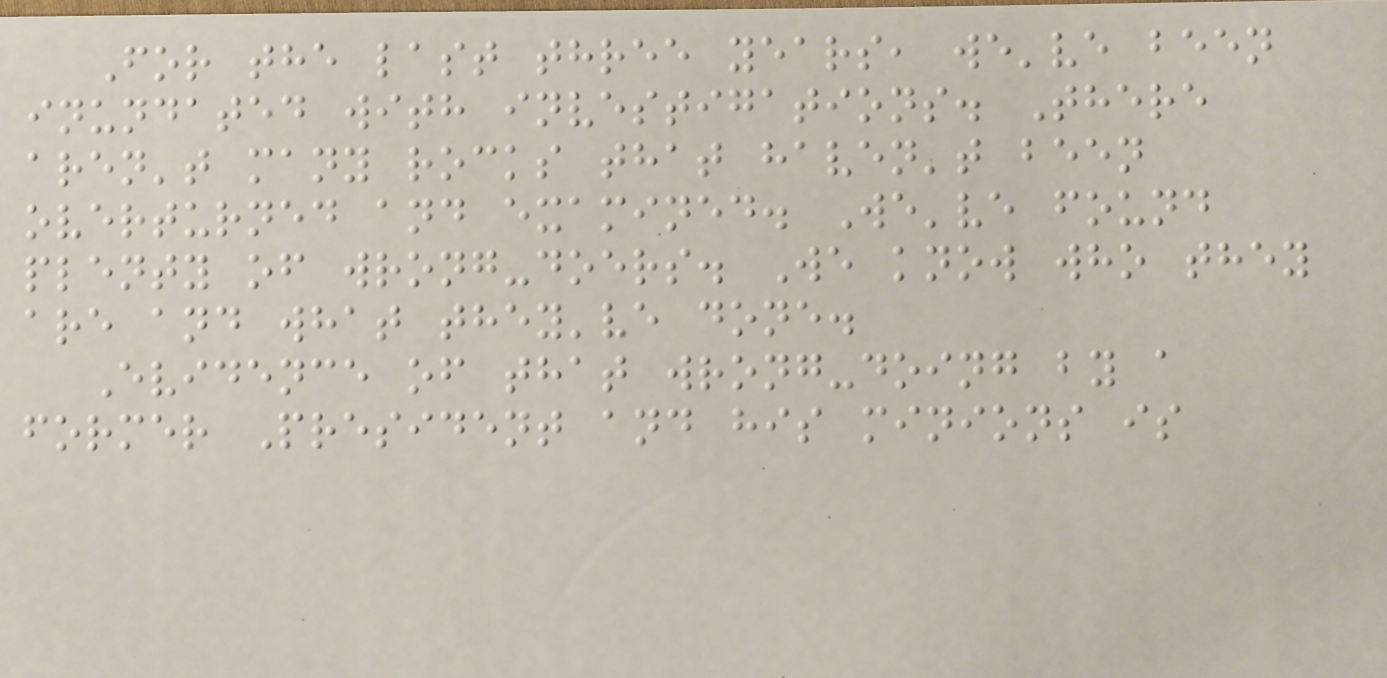For the last three years, we've been
inundated with investigations. There
aren't many rocks that haven't been
overturned and examined. We've found
plenty of wrong-doers. We know who they
are and what they've done.
Evidence of that wrong-doing by a
former President and his minions is
